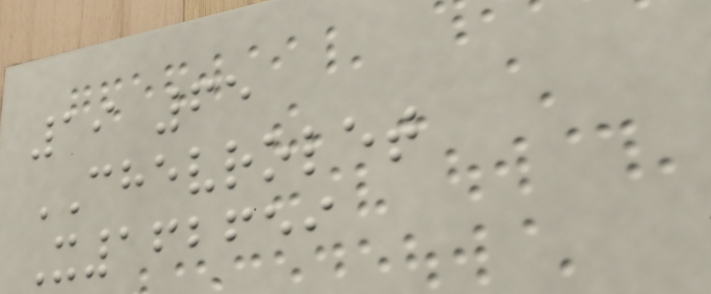19 65
CHEVROLET
X162659
